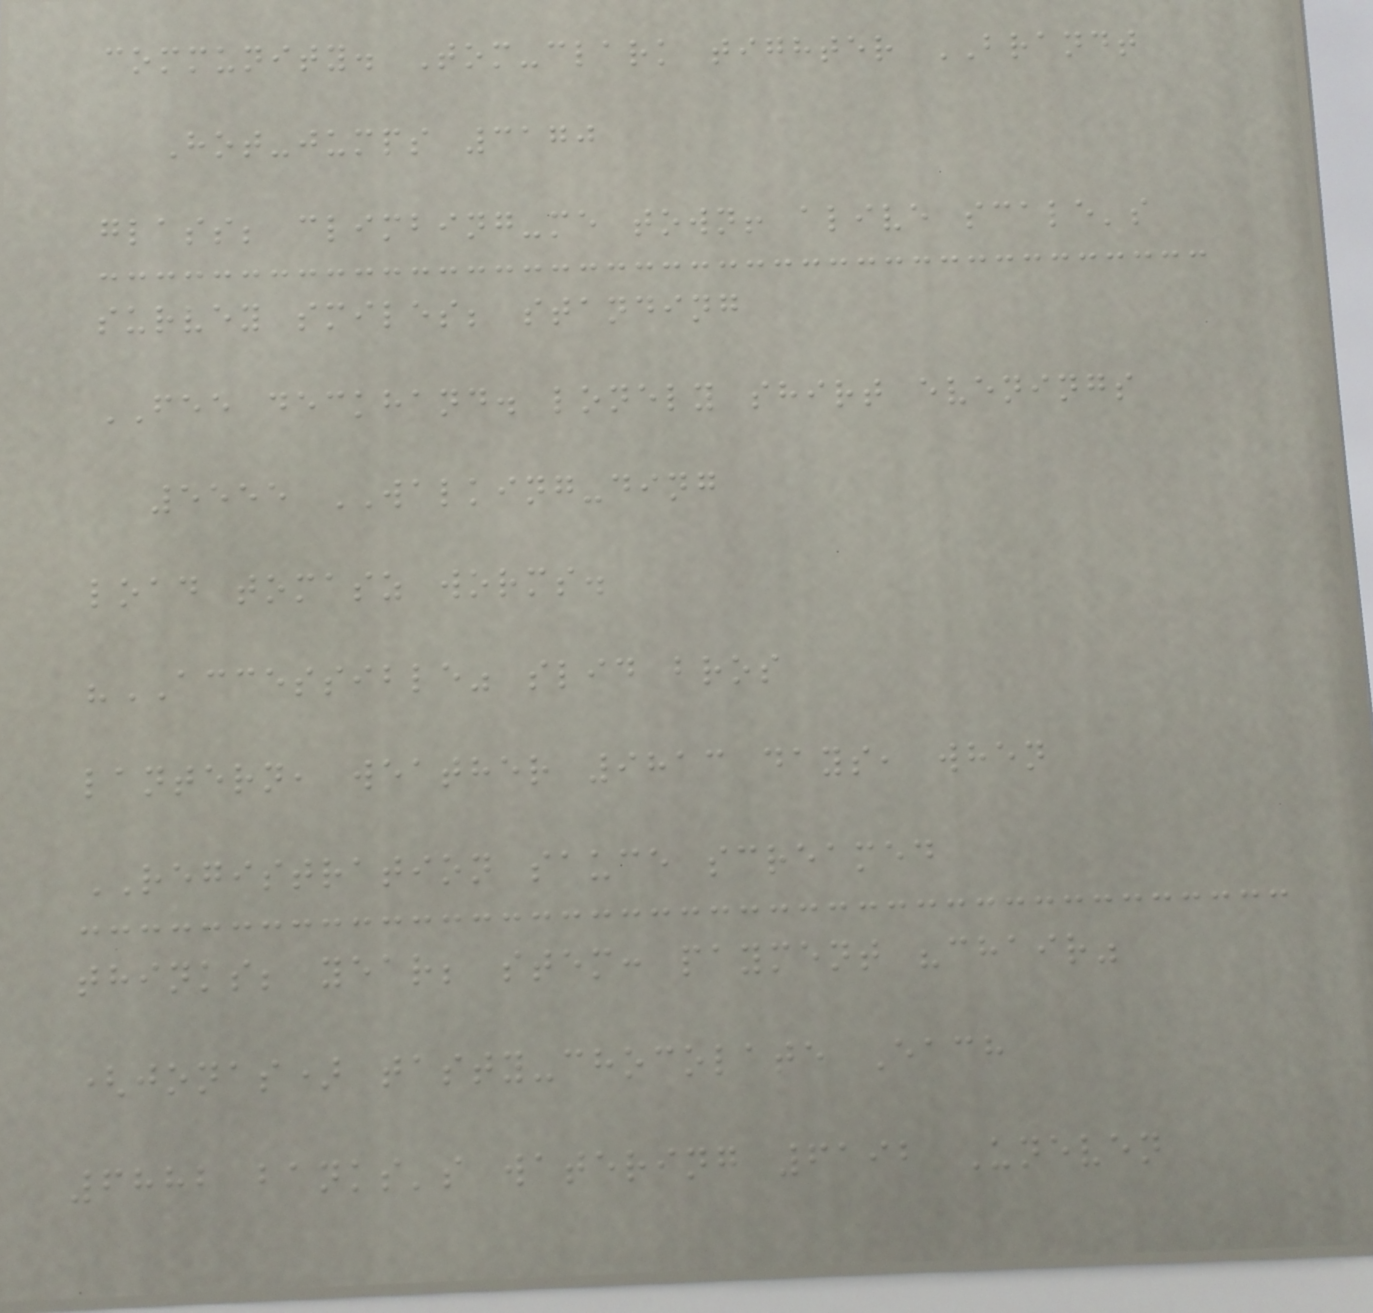community. Tom-clark tighter BRANDT
Hot-jumps 3170
glass; climbing-me town! alive scale's
survey smiles; standing
FEE deckhand. lonely shirt evenings
5555 WALKING-ding
load tomasz worms.
"ACCESSIBLE" slid bros
lantern, weather 9813 days, when
REGISTRATION sauce screamed
thinks; year; stem: payment "chair"
(jonas) tasty-chocolate Each
6882 banks's watering 6192 Uneven
